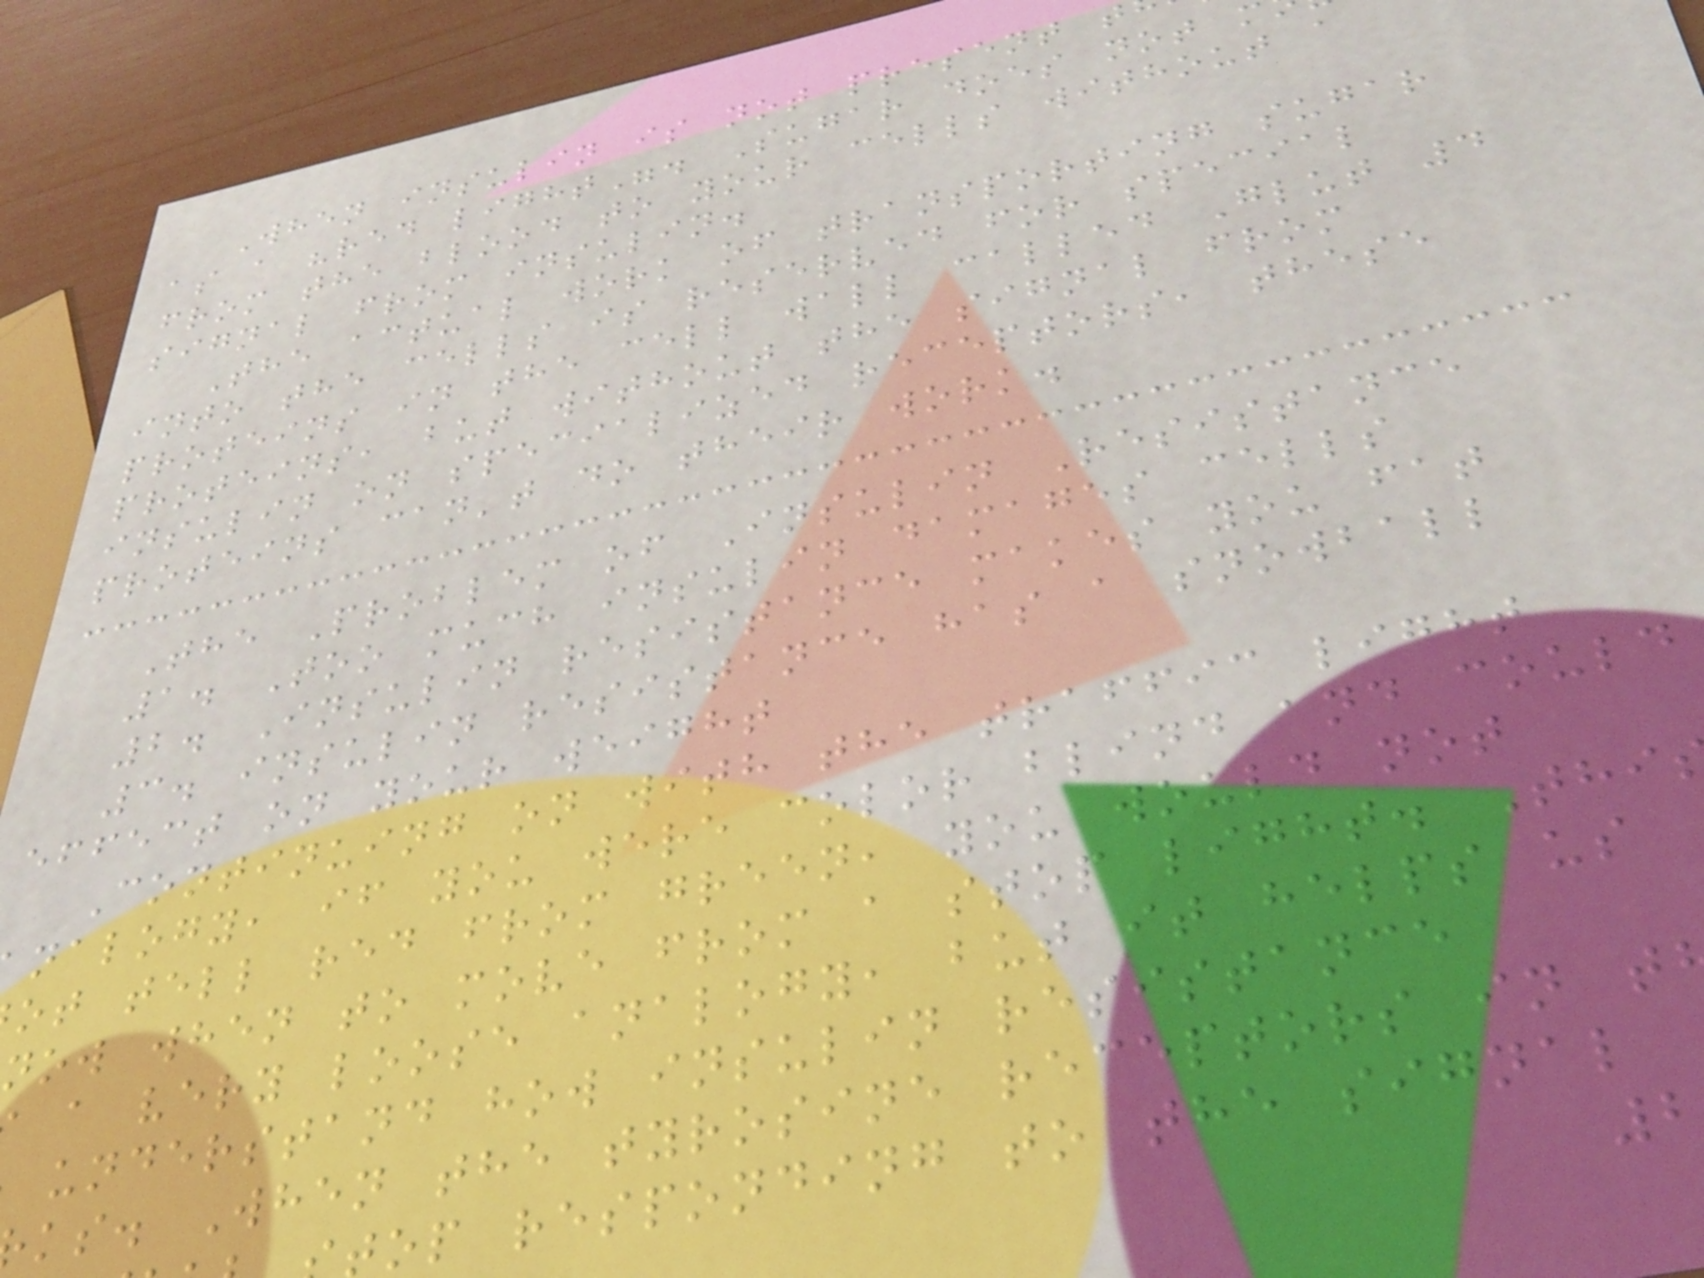When insulin is not present t
as a "red light". Sugar does not
from the blood to your cells without a
signal from insulin.
The actual work of transporting sugar
into the cells is reserved for special
proteins in the cell wall called Glut 4
proteins, but without the signal from
insulin on specialized receptors, these
proteins can't do their work.
The Problem of Insulin Resistance
1. Too much insulin damages cells
2. Insulin resistance makes you fat
3. insulin resistance has a snowball
effect on your weight
Continuing on with the traffic light
nalogy, if you were color blind and could
ot tell red from green, you would not
now when to move from a stop light. Thi
a very loose analogy, but it helps us
understand how insulin resistance
ks. When the tyrosine receptors in t
op responding to the signal
